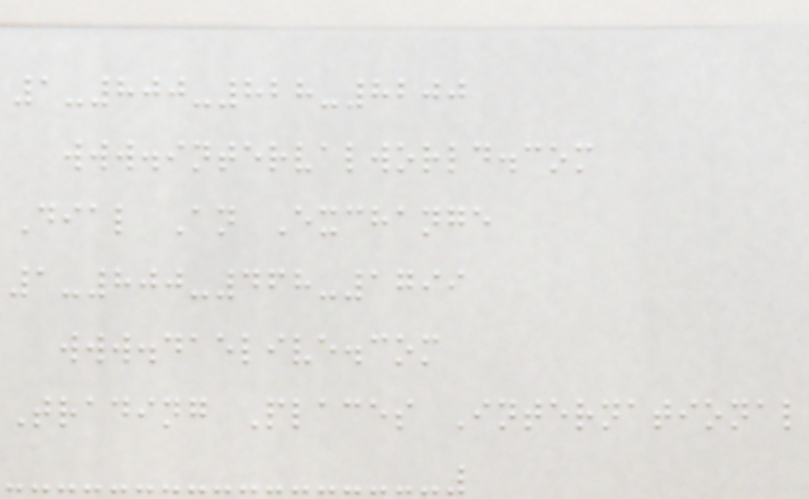1-800-828-8200
www.intervalworld.com
Dial An Exchange
1-800-468-1799
www.daelive.com
Trading Places International
